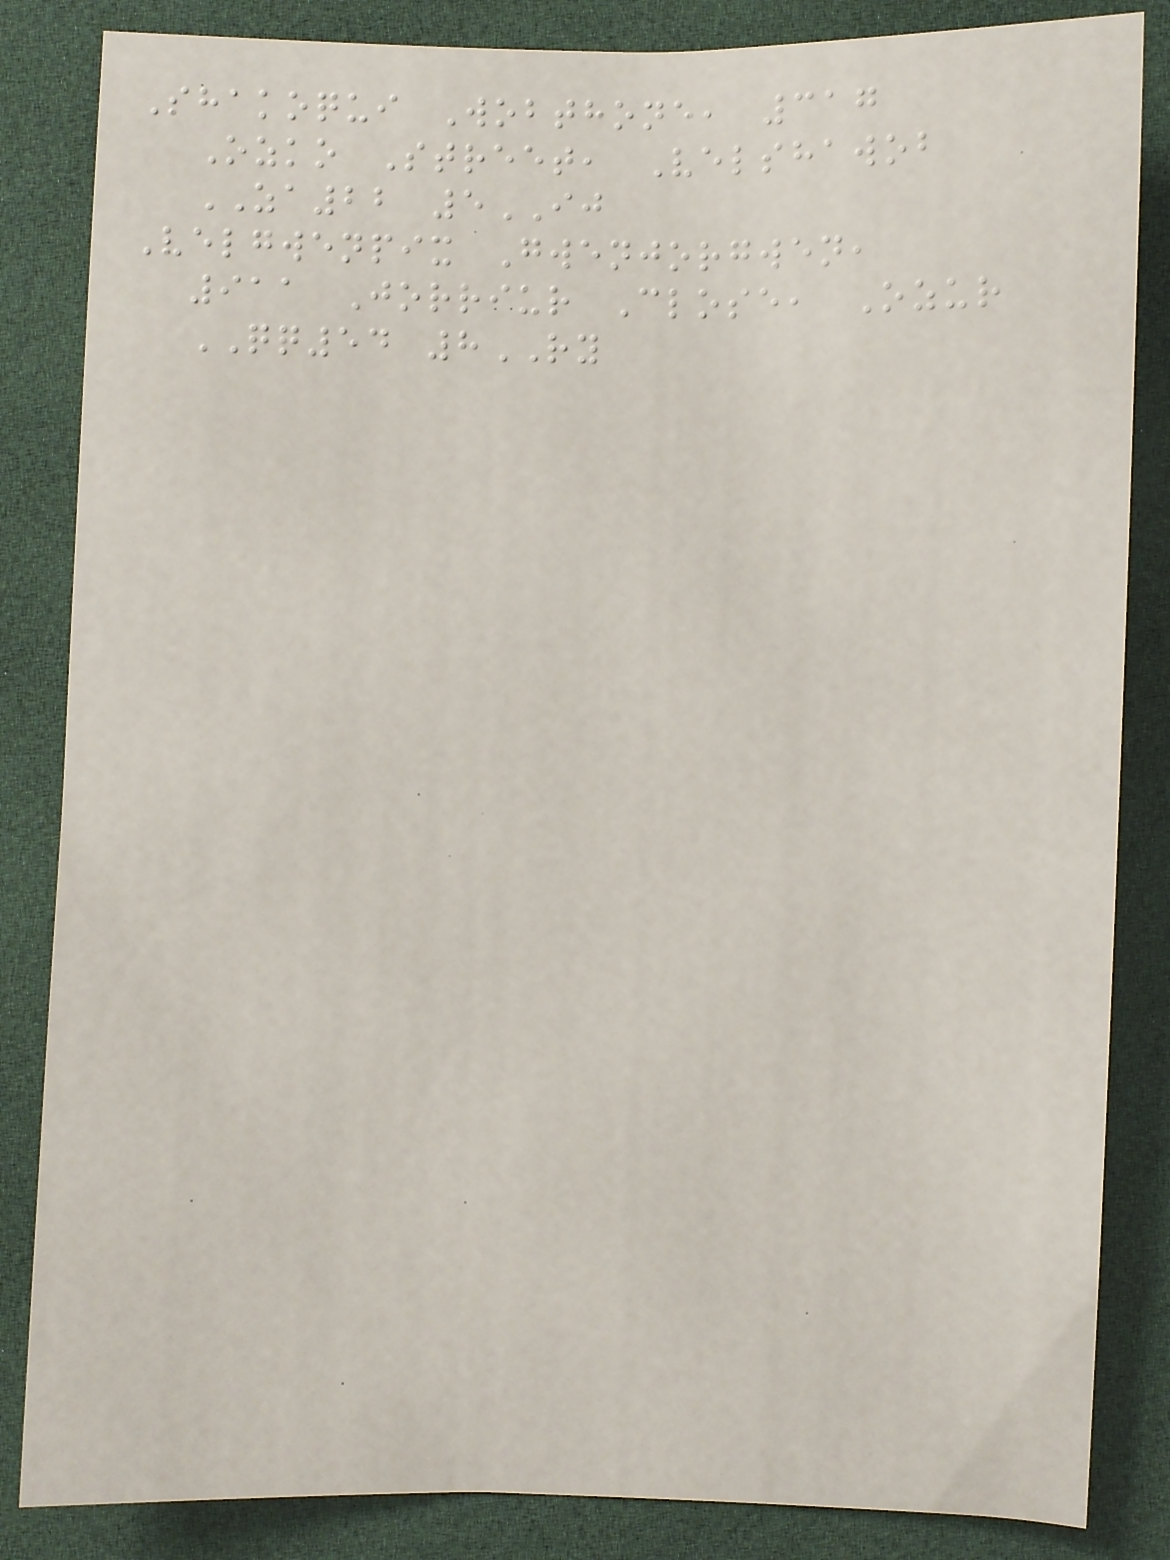Shakoqui Wobthone, 317
Ozko Street, Velshawob
ZA22 5IJ
Velgwenpix Gwenjorgwen,
911 Jorriur Close, Ozur
QQ54 8RY
